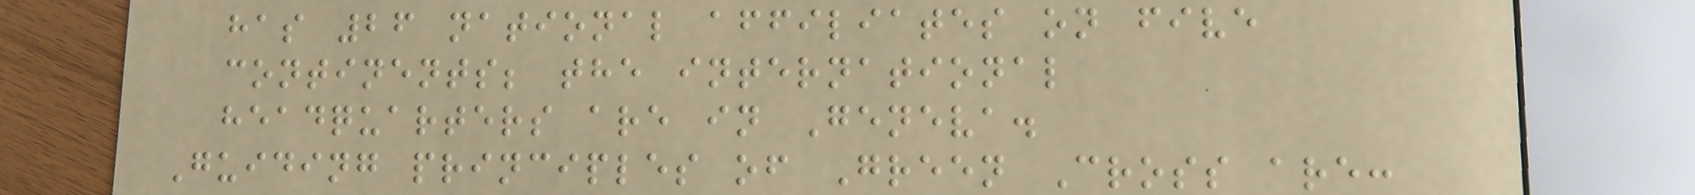has 26 national affiliates on five
continents; the international
headquarters are in Geneva.
Guiding principles of Green Cross are:
